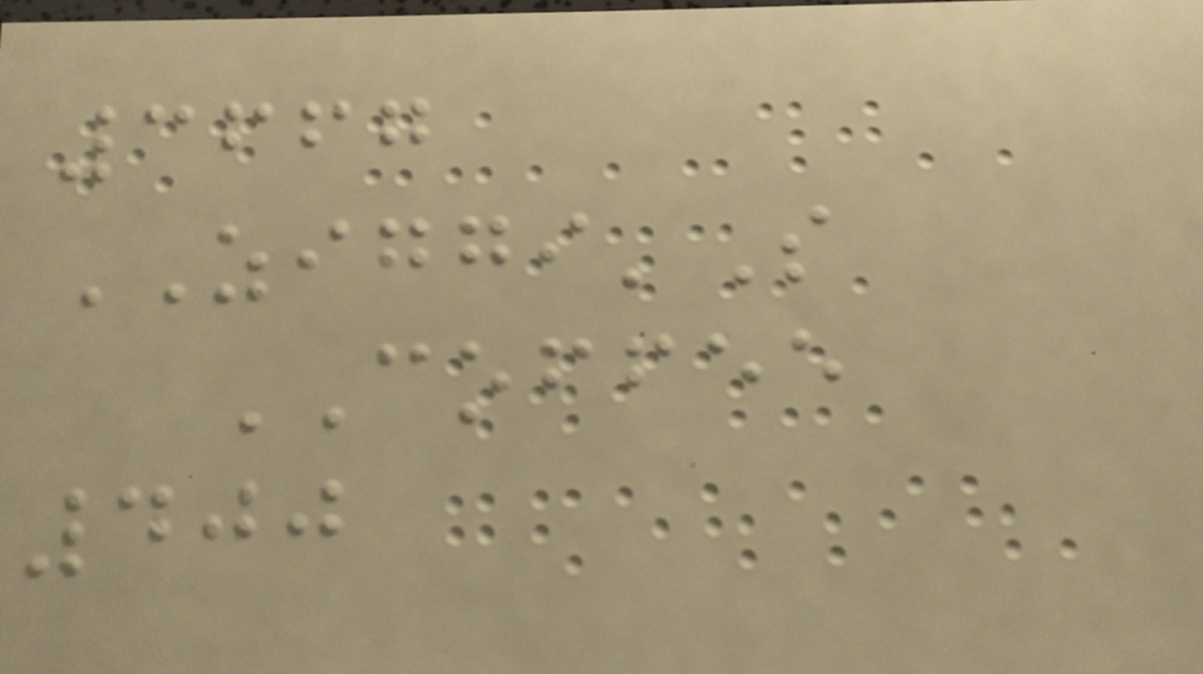3667
ZIGGI'S
COFFEE
400
